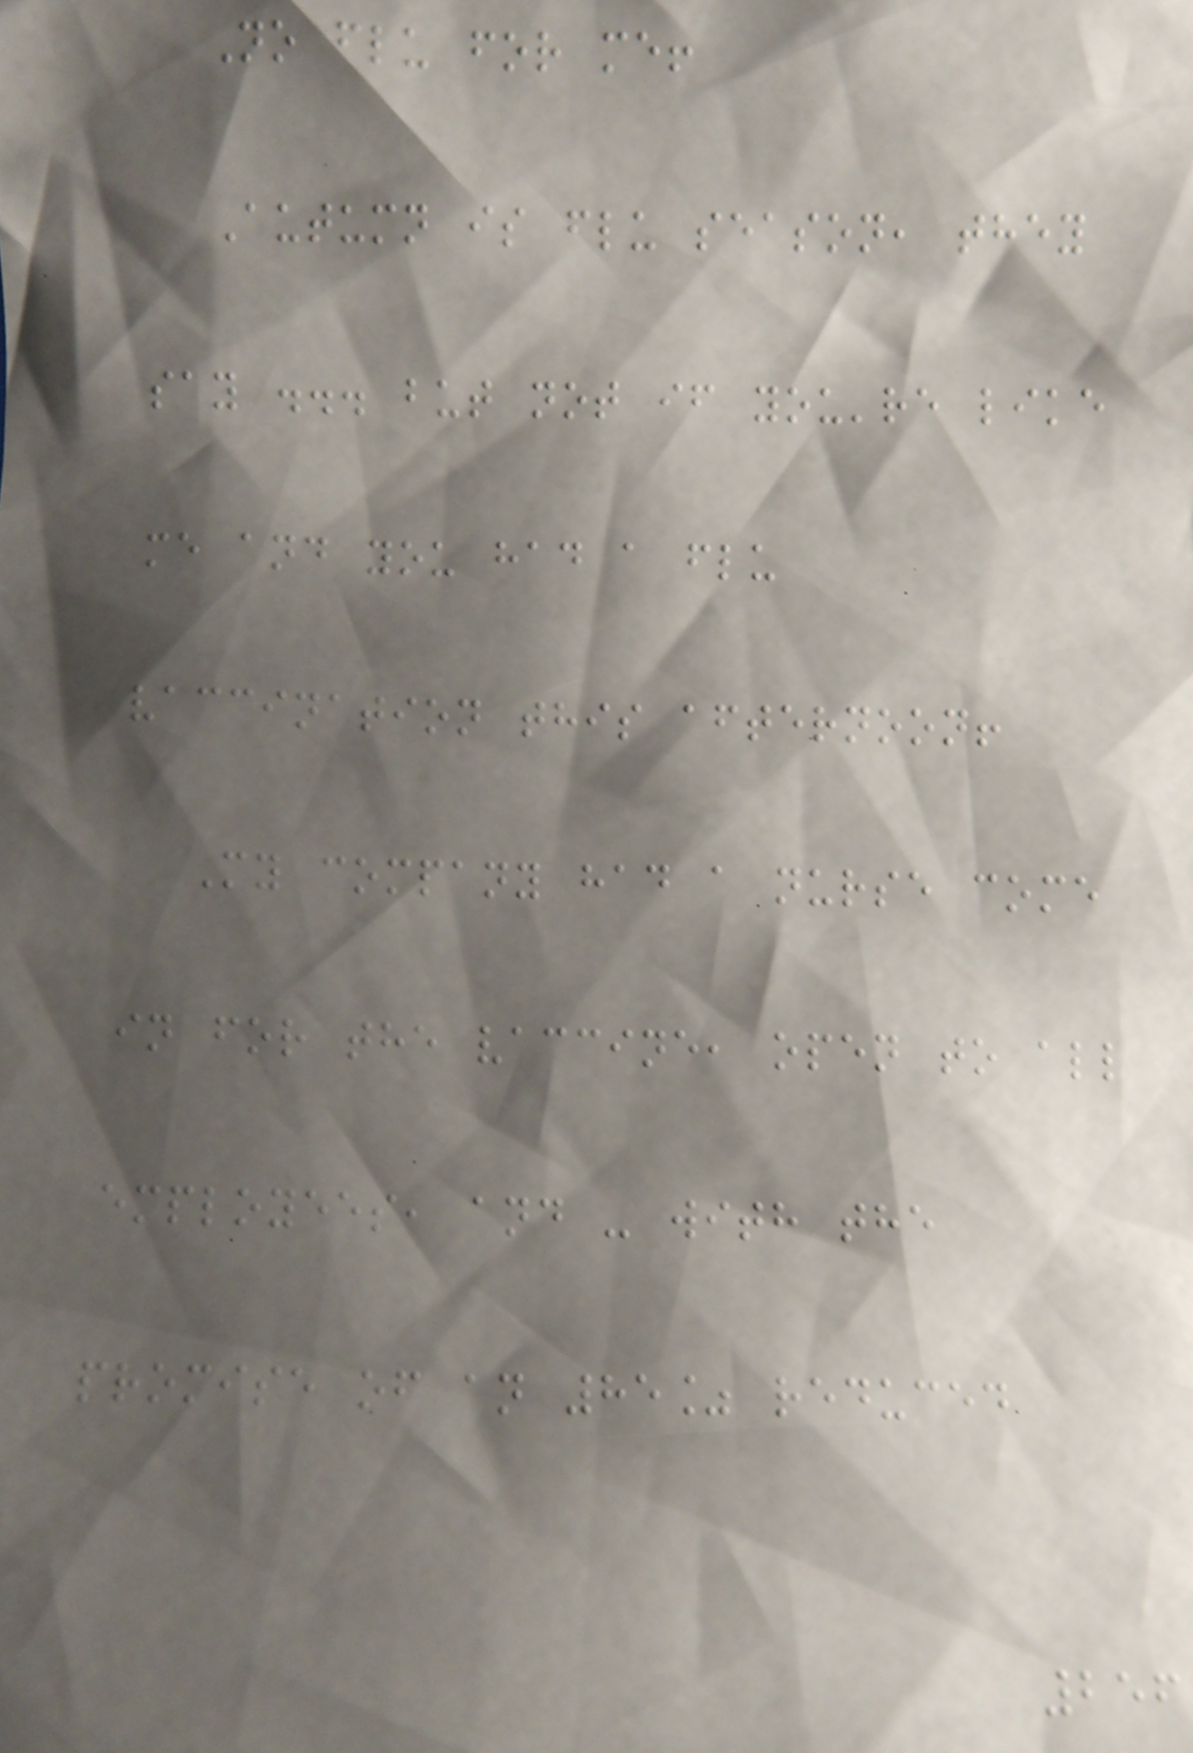No flu for me!
Autumn is flu season, they
say ... but not if you're like
me and you had a flu
vaccination this afternoon!
My company had a nurse come
in for the vaccine, open to all
employees, and - with the
promise of an 85% reduced
256
